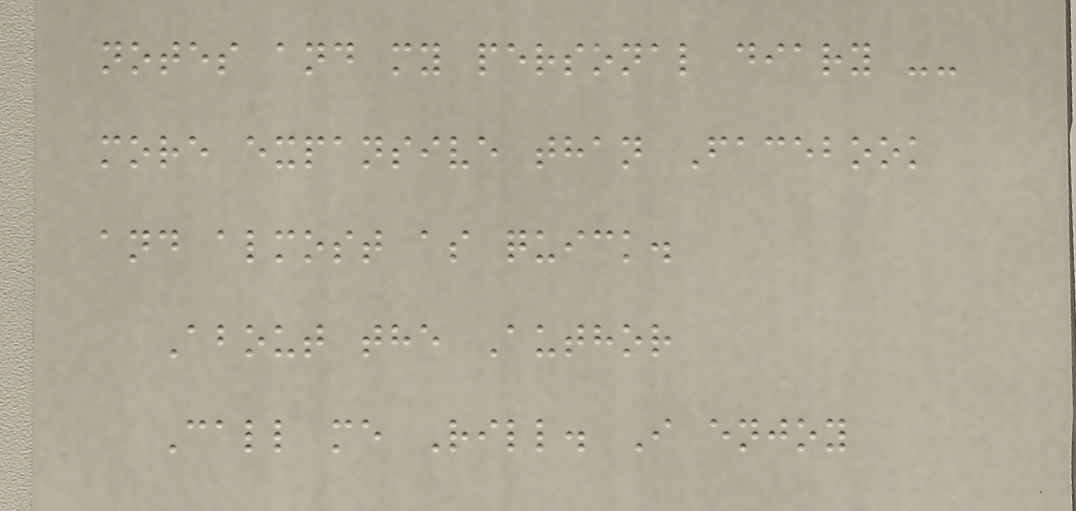notes and my personal diary --
more expansive than Facebook
and almost as quick.
About the Author
Call me Rill. I enjoy
